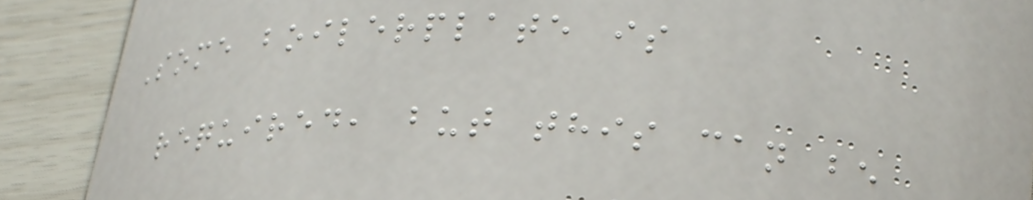Some boilerplate is
required, but this can be
